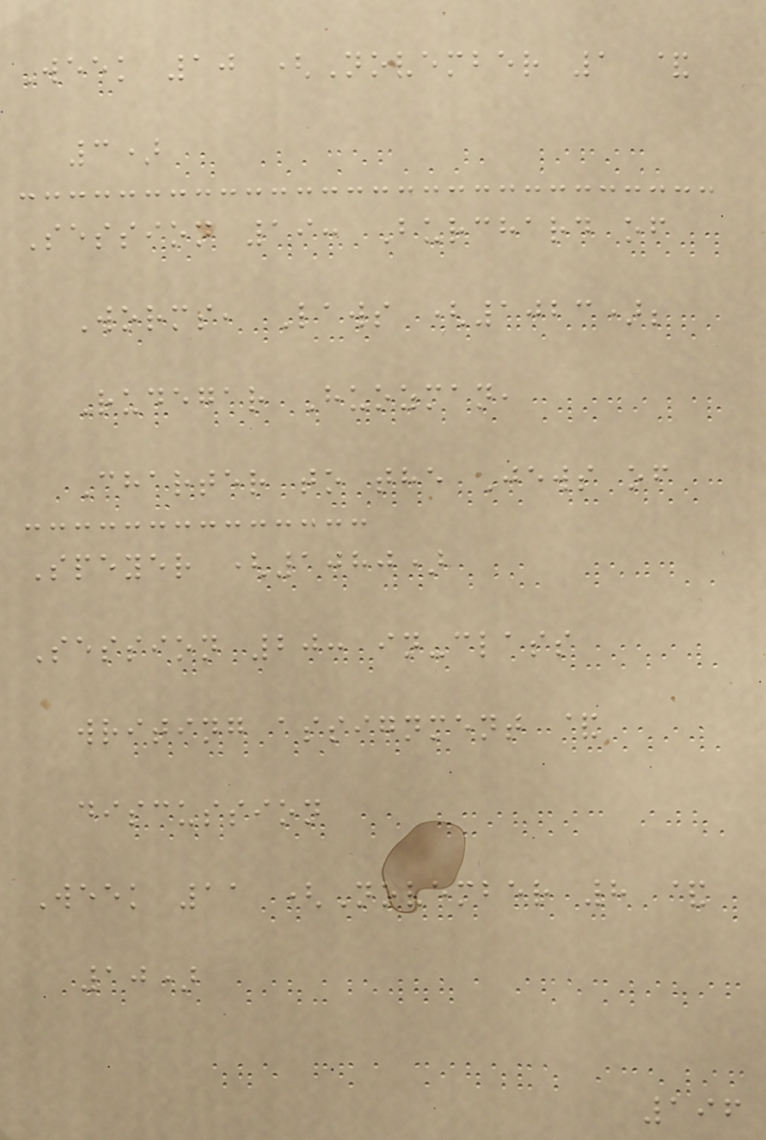Week 10 (November 1 &
3)
Session 19: Burchard of
Worms, Laws (1023);
Rudegar Huozman,
Charter to the Jews of
Speyer (1080)
Session 20: in-class
writing assignment &
discussion
Week 11 (November 8 &
10)
196
